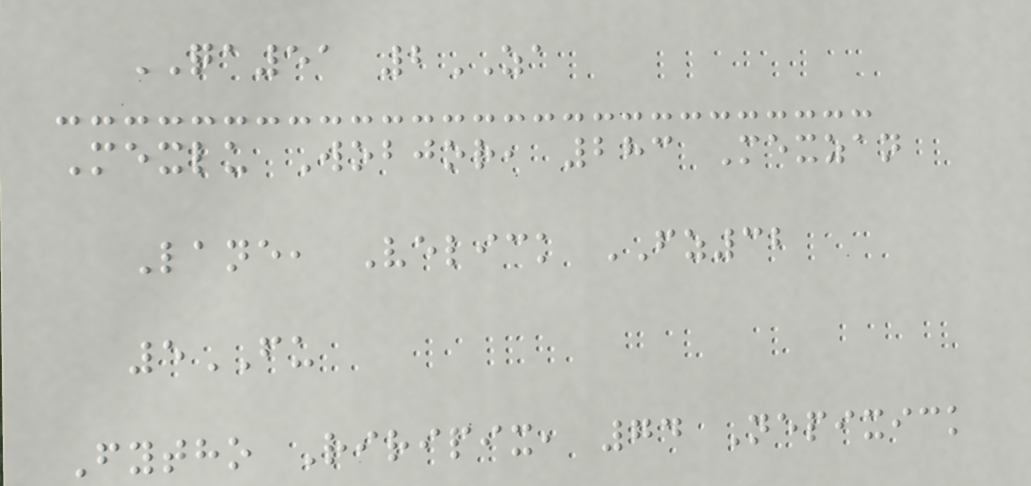QA51 2ZA
Mexlu Wobjor, 283 Mexzan
Lane, Velick FZ32
5FU
Fytho Riripix, 74 Nepixick
